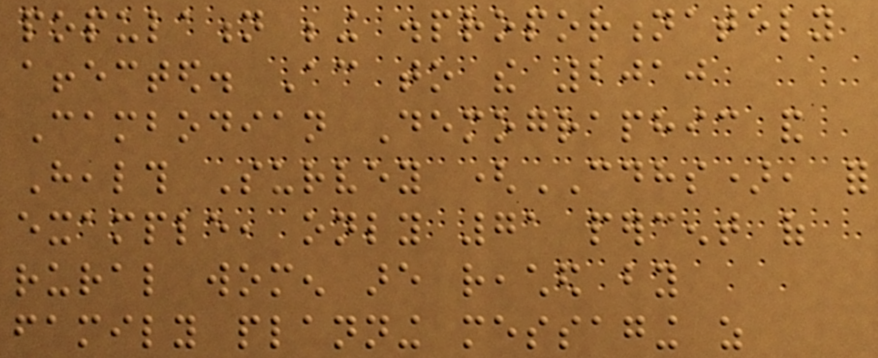population being disproportionately
affected. According to the 2010
Cambodian Demographic and
Health Survey (CDHS), for
example, only 71 percent of
rural women are reached by
family planning messaging as
